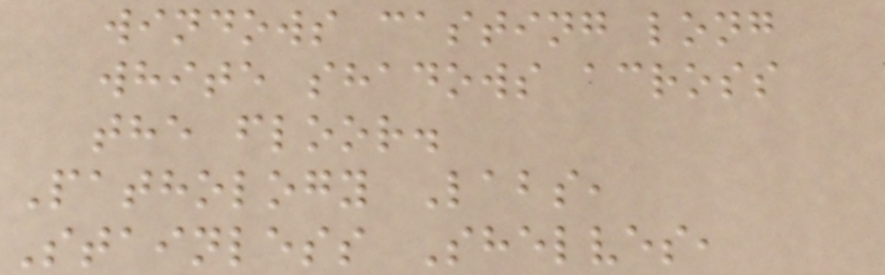windows casting long
white shadows across
the floor.
Pathology Labs,
Stainless Shelves,
